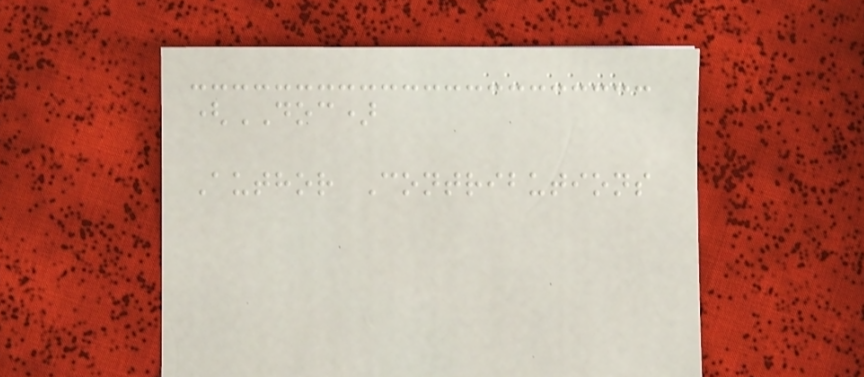(DOC)
Author Contributions
